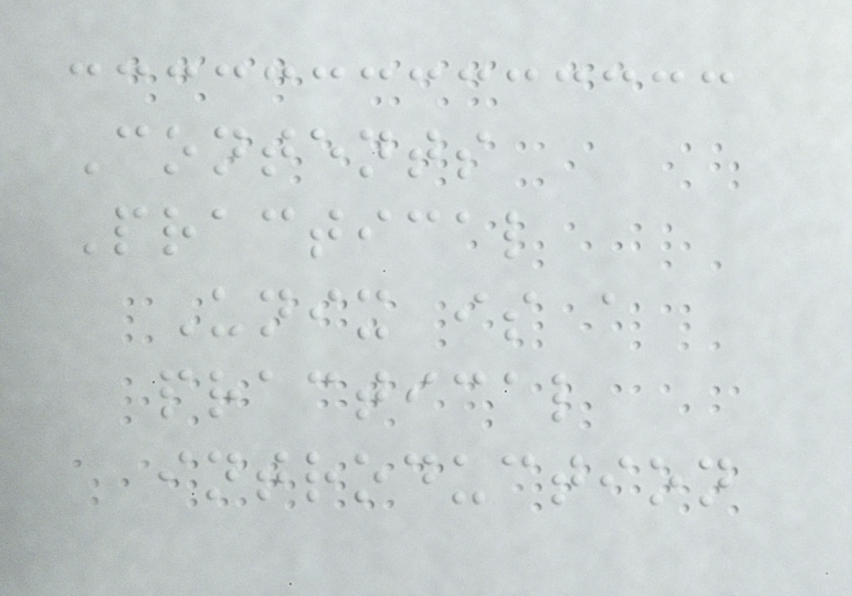Contents
Practical
Unix is a
practical
introduction
